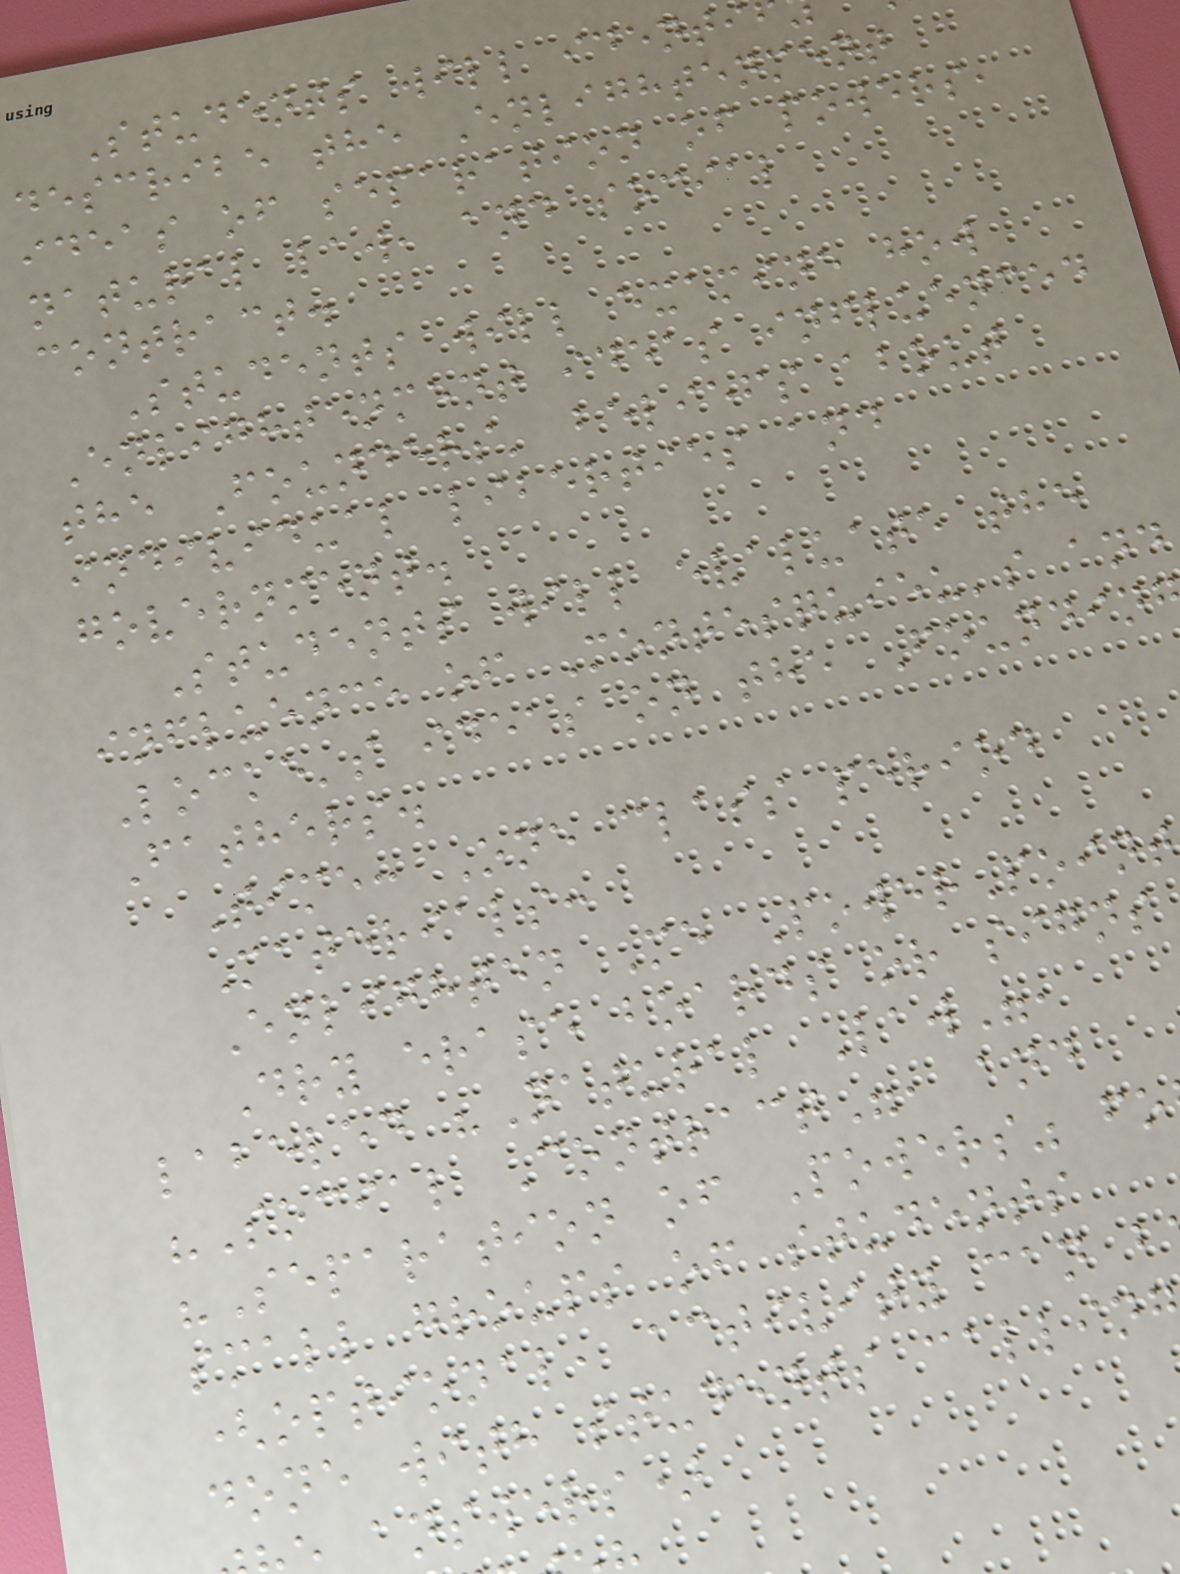Students will identi
describe the Enlightenment
ideas of separation of powers,
natural law, and social
contract.
Students will examine how
Enlightenment ideas influenced
the Founders' beliefs about
individual liberties and
government.
Students will evaluate the
influence of Montesquieu's and
Locke's ideas on the Foundin
Fathers.
Time: One class period
Materials:
Enlighten Me PowerPoint
Dry erase boards or signs
labeled "Natural Law",
"Social Contract", and
"Separation of Powers" fo
small groups of students
(optional, activity can b
done with students callin
answers)
